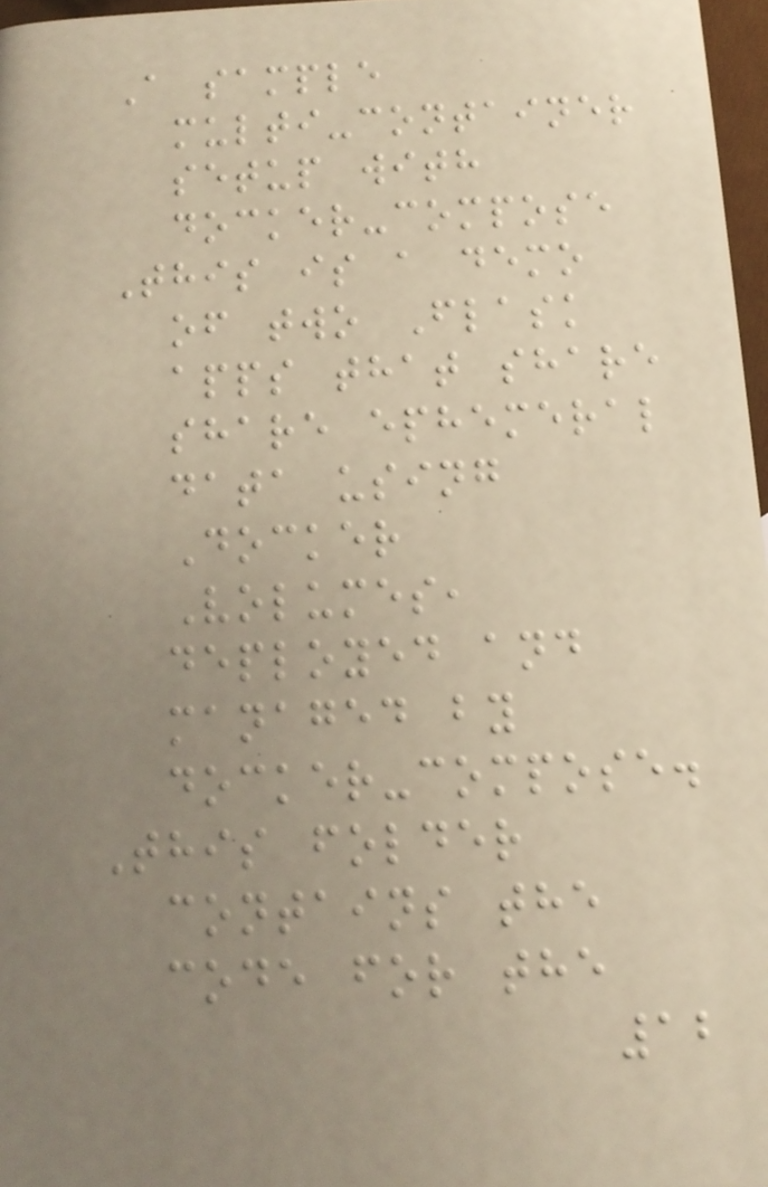A sample
multi-container
setup with
docker-compose
This is a demo
of two Flask
apps that share
share ephemeral
data using
Docker
Volumes,
deployed and
managed by
docker-compose.
This folder
contains the
code for the
12
